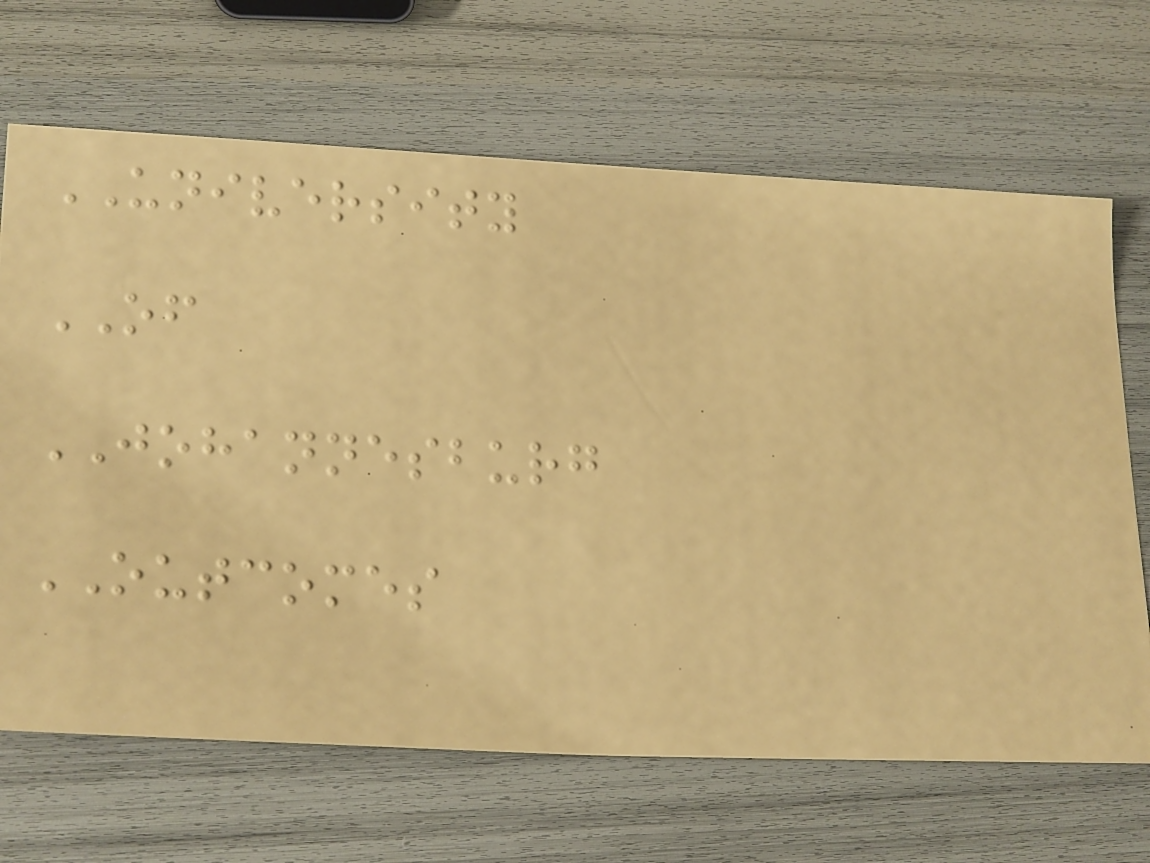UNIVERSITY
OF
JOHANNESBURG
OUTCOMES
